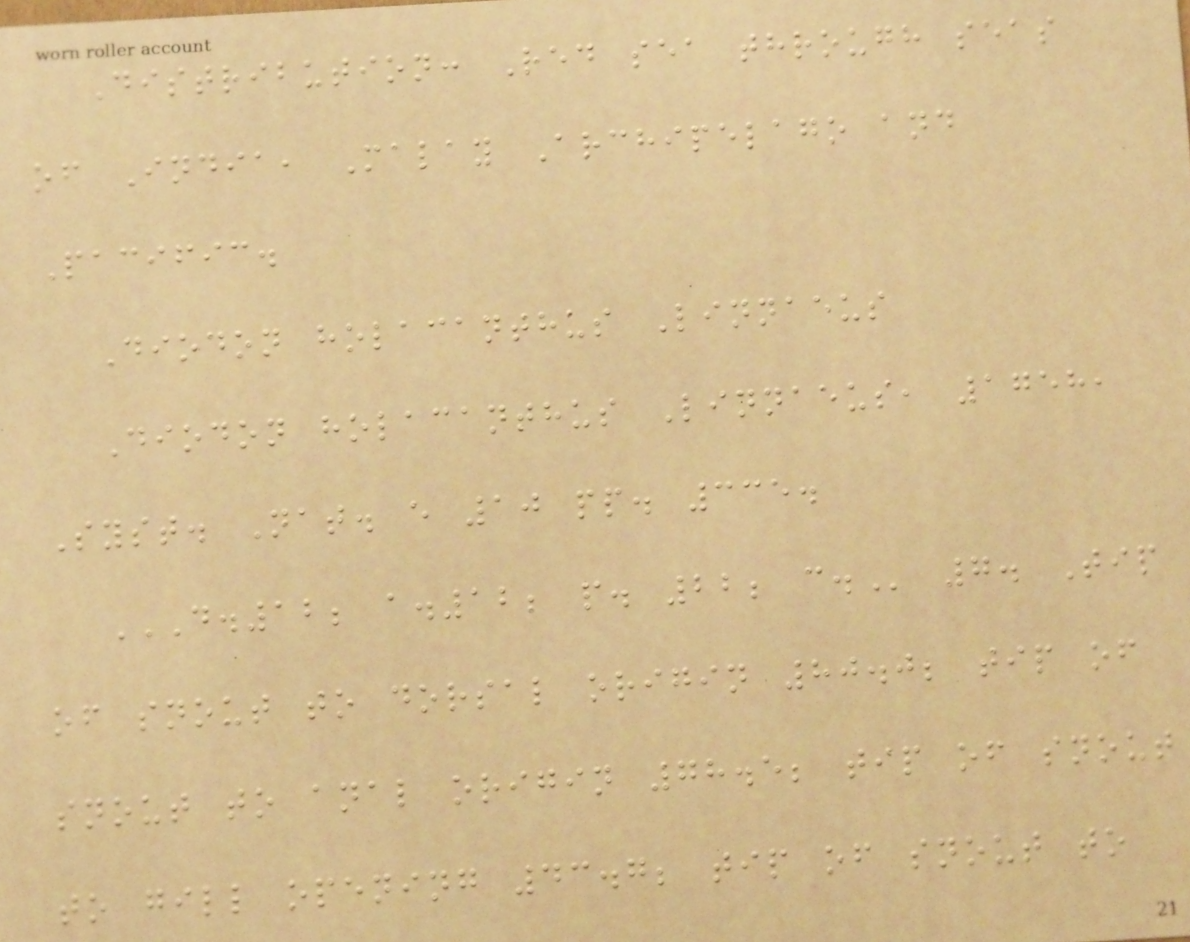Distribution: Red sea through seas
of India, Malay Archipelago and
Pacific.
Diodon holacanthus Linnaeus
Diodon holacanthus Linnaeus, 1758,
Syst. Nat. e 10 pp. 335.
D.12; A.12; P. 22; C. 7. Tip
of snout to dorsal origin 80.0; tip of
snout to anal origin 78.5; tip of snout
to gill opening 43.7; tip of snout to
